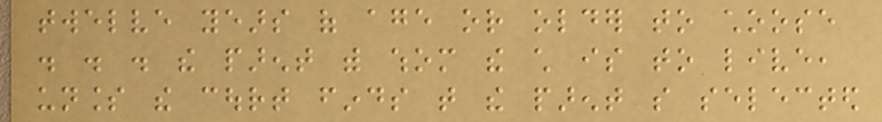twelve years of age or older to choose
. . . the parent with whom the child is to live,
unless the court finds that the parent so selected
